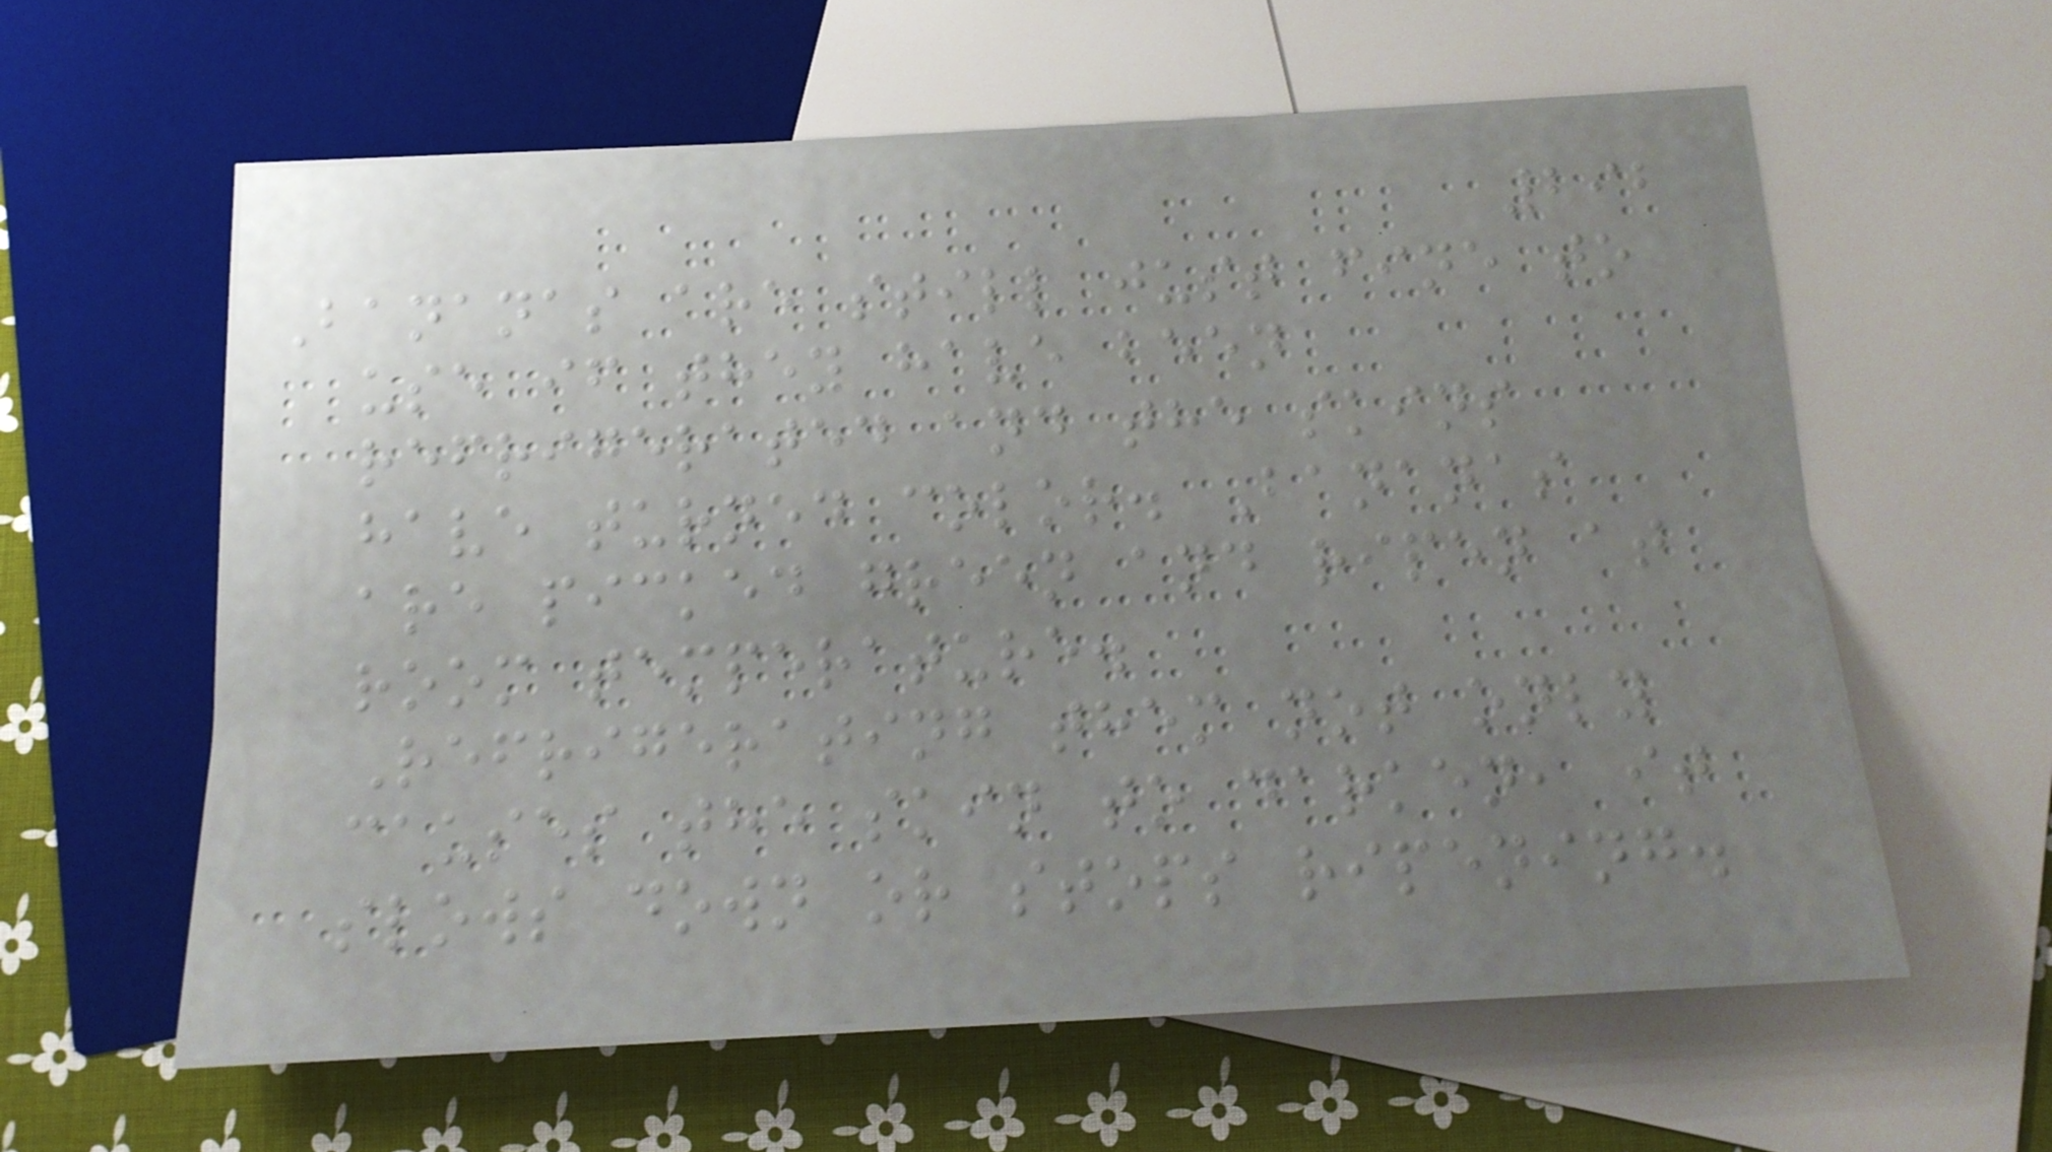292
Bananas are still just fine to
use if they have been
refrigerated and the skins
have turned color. Bananas
are picked green and ripen at
room temperature.
Refrigerating them not only
causes the skin to darken, it
slows down or stops ripening.
